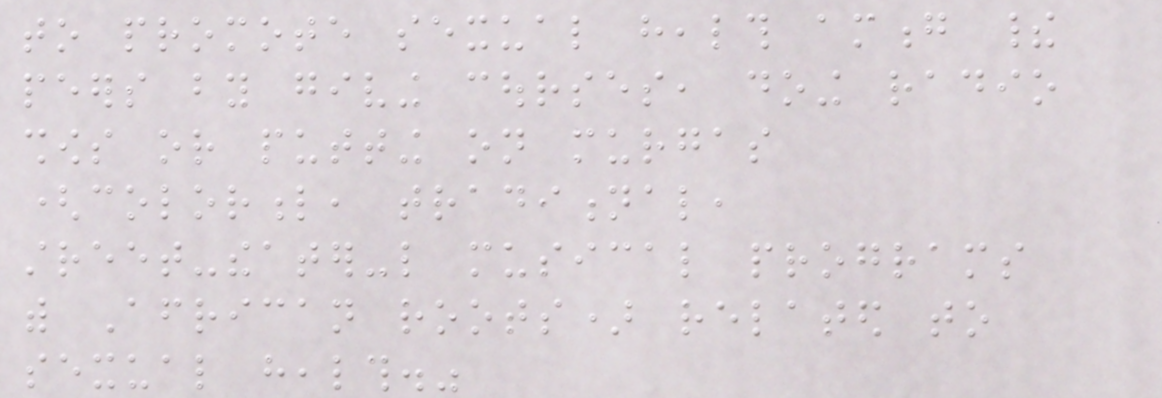to promote sexual health among their
peers by giving courses, doing radio
shows or putting on murgas
(colorful, traditional,
street-theater-like musical programs
with African roots) related to
sexual health."
